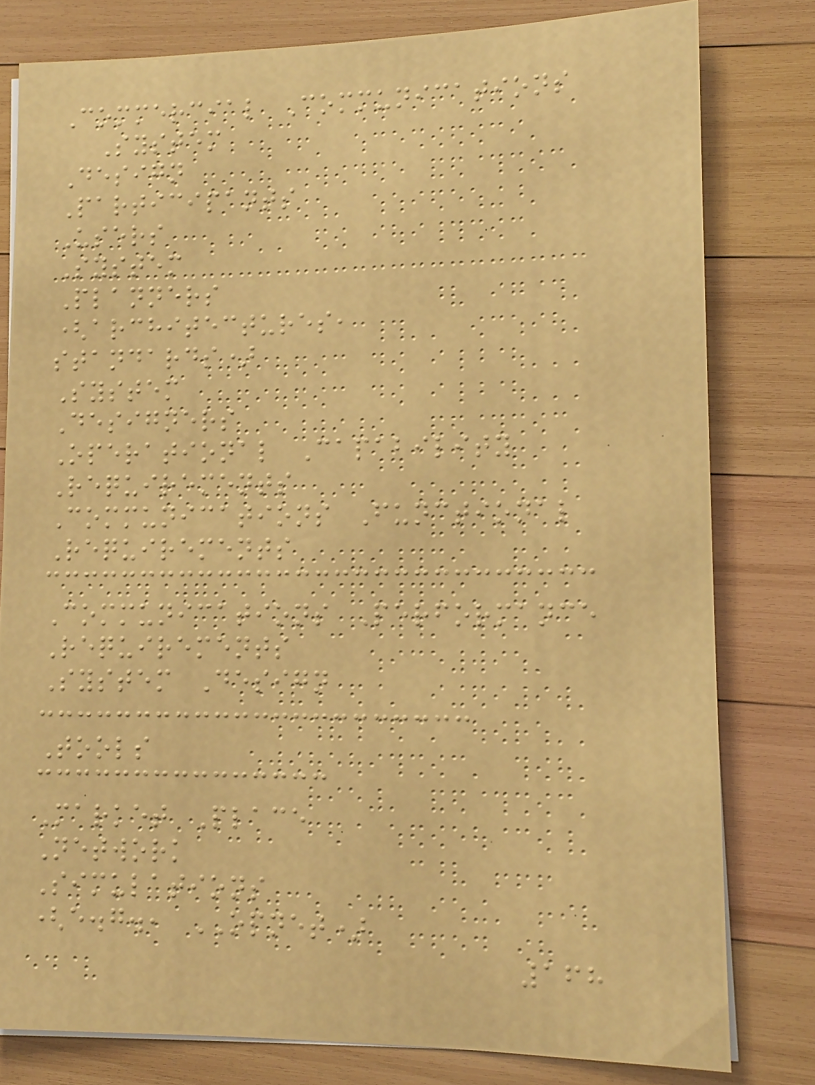Commercial Communications
System
Design
Participants
Users
System
Planners
(architectures,
standards)
System
Designers
Operational Capability
Requirements
Communications Functional
Requirements
Communications Performance
Requirements
System Design
Tools
Market Place
Network
Simulations
(e.g., OPNET)
168
